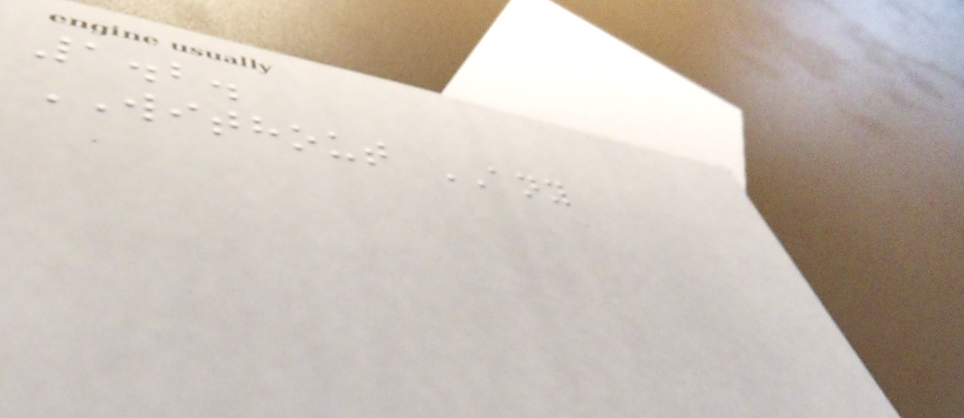1.2.
WITHOUT ANY
